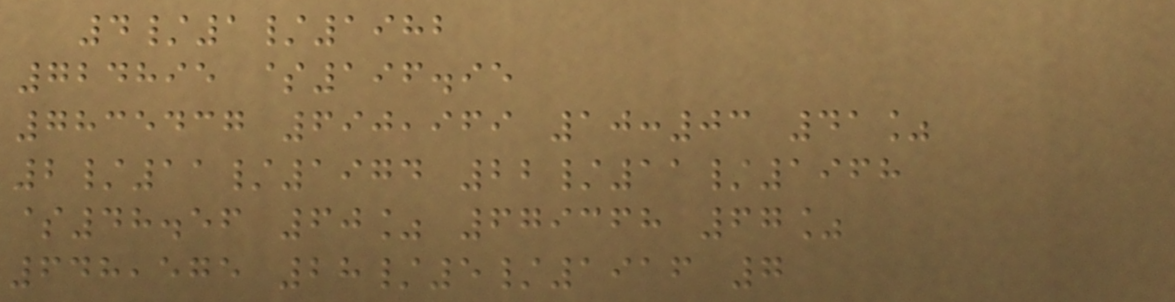4/1/1982
724895 $196.95
7835437 690,969 10:03 41%
2/11/1974 22/11/1968
$48.56 60% 679368 67%
648,575 28/5/1916 7
